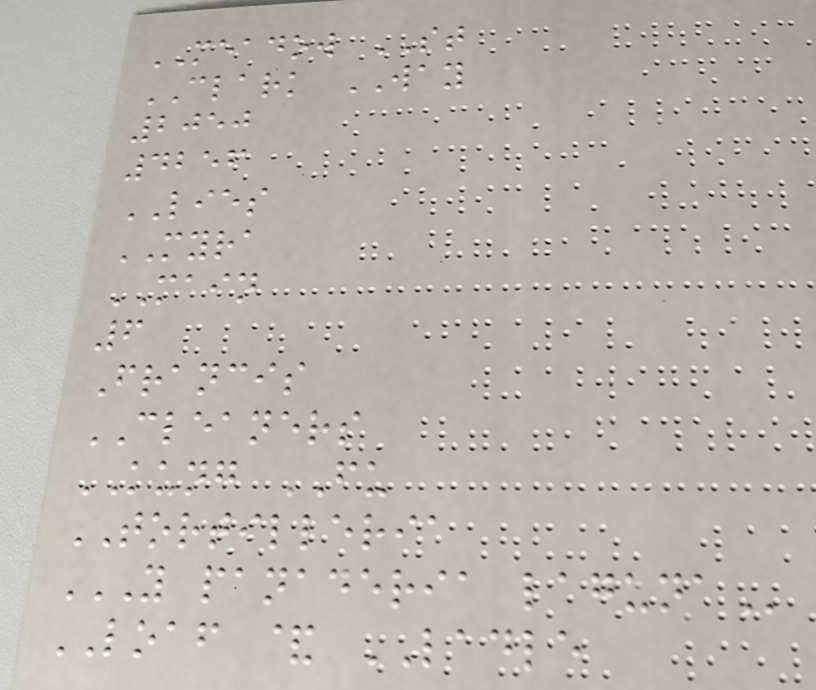MEADOW ST
CLARK WAY
2050
4256
LIES
MYRA
MAIN
6
Francis
CLEANERS
KUNG FU
TORTILLERIA
Y PANADERIA LAGUNA
LOAF & LADLE
